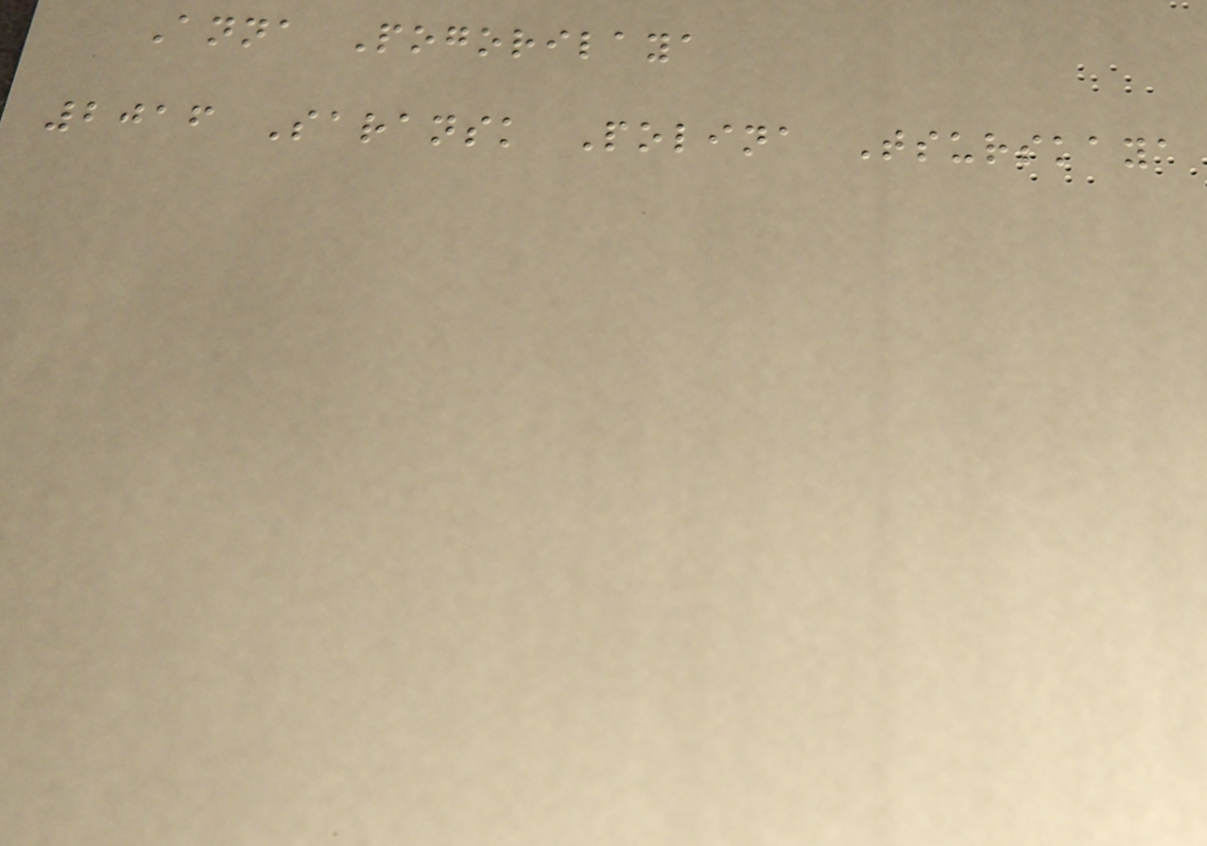Anna Pogorilaya
2016 Saransk Polina Tsurskaya
